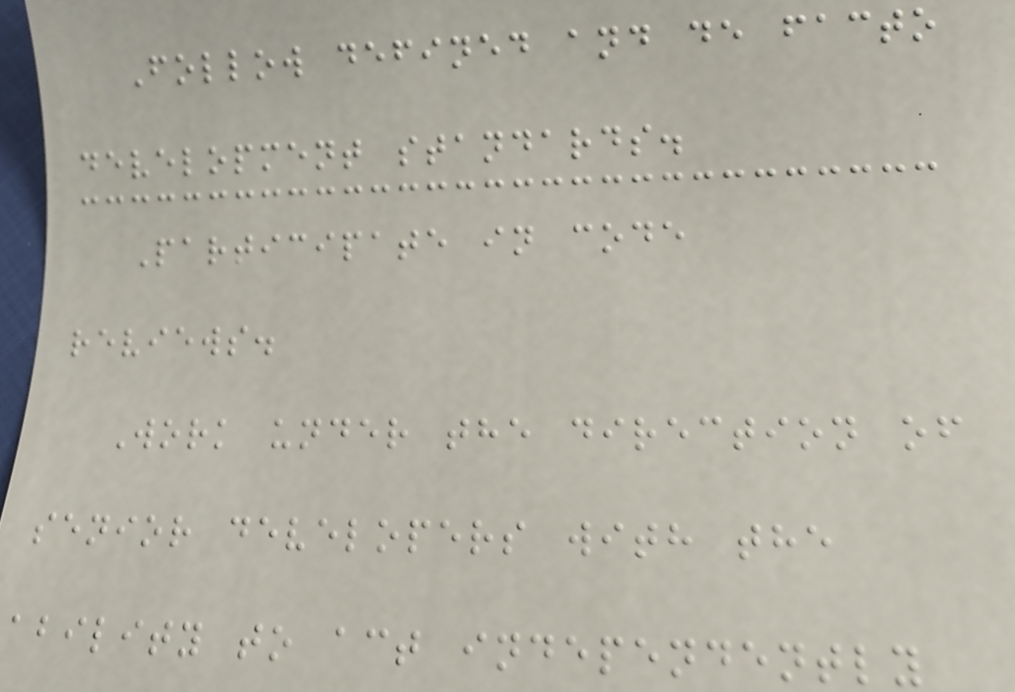Follow defined and de facto
development standards.
Participate in code
reviews.
Work under the direction of
senior developers with the
ability to act independently
